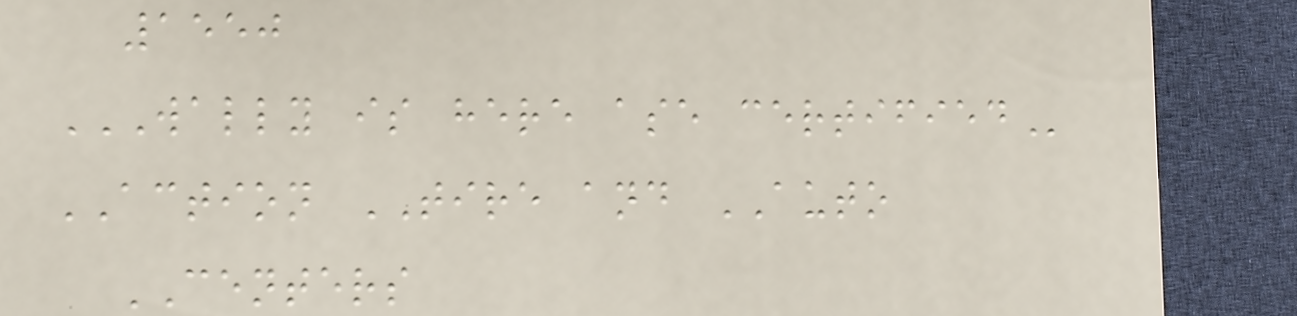1550
WALLY IS HERE ASE CERTIFIED
ACTION TIRE and AUTO
CENTERS
